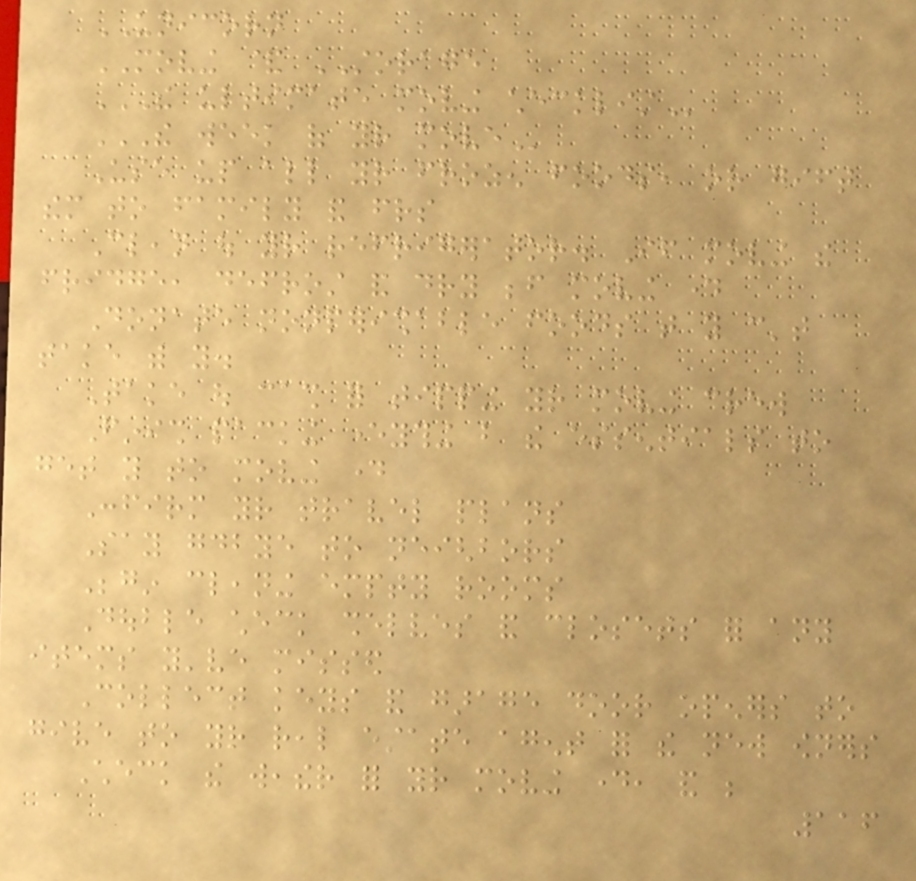UNICORN
MOVING & STORAGE
THE ULTIMATE MOVING CHECKLIST
THE WEEK OF YOUR MOVE
Use up all your frozen foods, or gift
them to family and friends
Clean out your refrigerator. If moving the
fridge, defrost and dry before moving day
Donate nonperishable foods that you can't
take with you.
Take out cash for tipping your moving crew
Finish packing everything but the essentials to
get you to moving day
Confirm your travel plans
Say goodbye to neighbors
Begin cleaning empty rooms
Double check shelves and closets for any
items you've missed
Collect keys and garage door openers to
give to your real estate agent for the new owners
Check the weather for your moving day, and be
116
